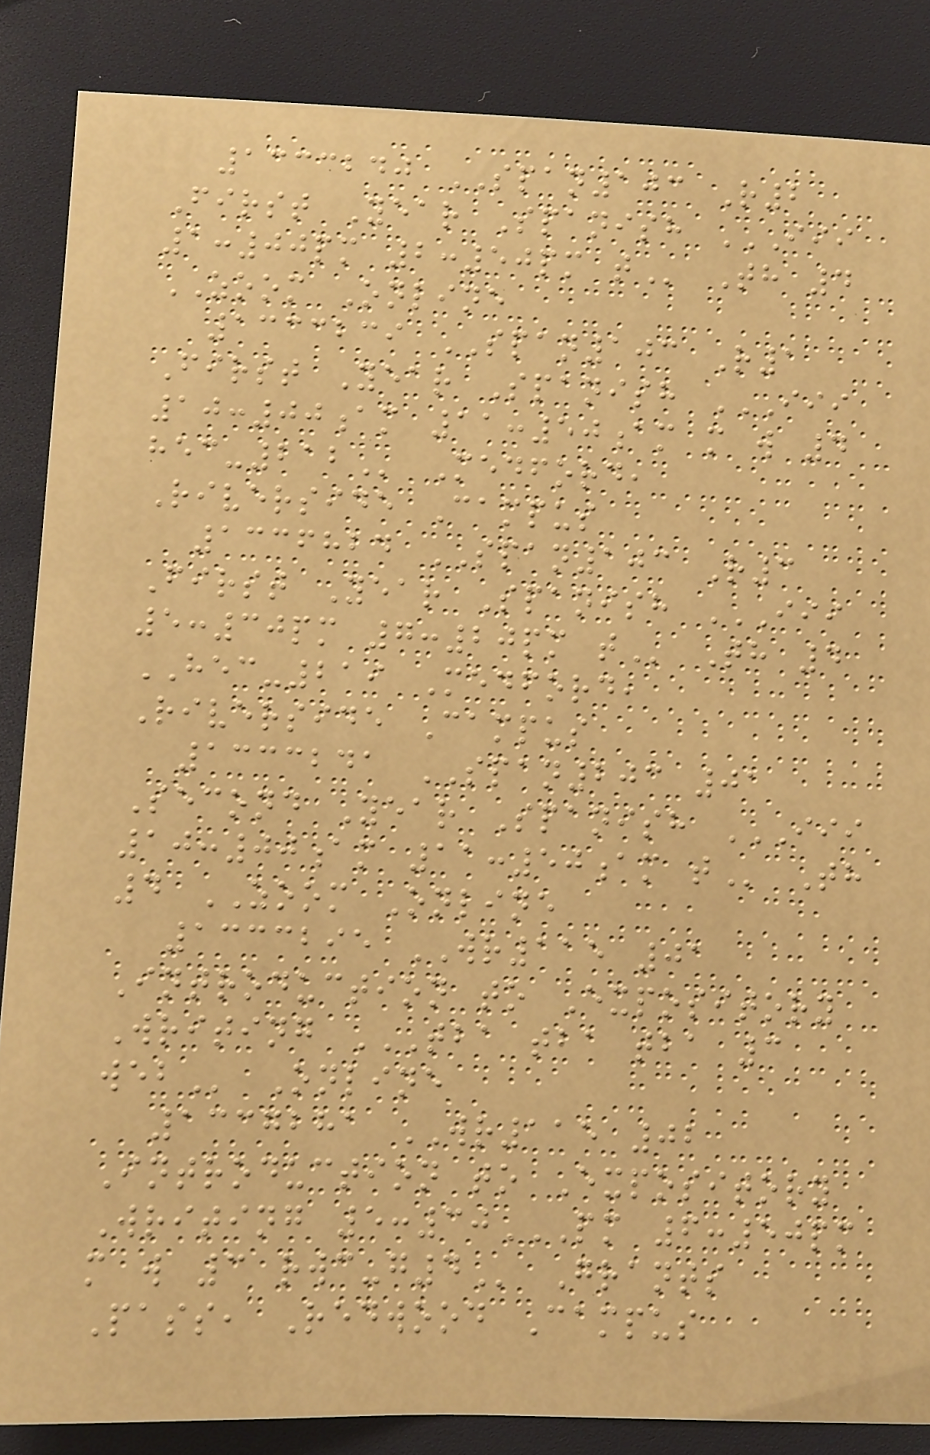1333240 SPAN103 R2
First Year Spanish III
1:00PM 2:50PM T Th 4
ZOOM Online
1333239 SPAN103 R1
First Year Spanish III
10:00AM 11:50AM M W 4
HEC-212 Medford,
Riverside Campus
1336824 SPAN103 R3
First Year Spanish III
5:30PM 7:20PM T Th 4
HEC-219 Medford,
Riverside Campus
1333241 SPAN203 01
Second Year Spanish III
10:00AM 11:50AM T Th
4 ZOOM Online
1333295 WR115 01
Introduction to Expository
Writing TBA TBA TBA 3
WEB Online
1337281 WR115 02
Introduction to Expository
Writing 5:30PM 6:50PM
M W 3 RWC-G4 Grants
Pass, Redwood Campus
